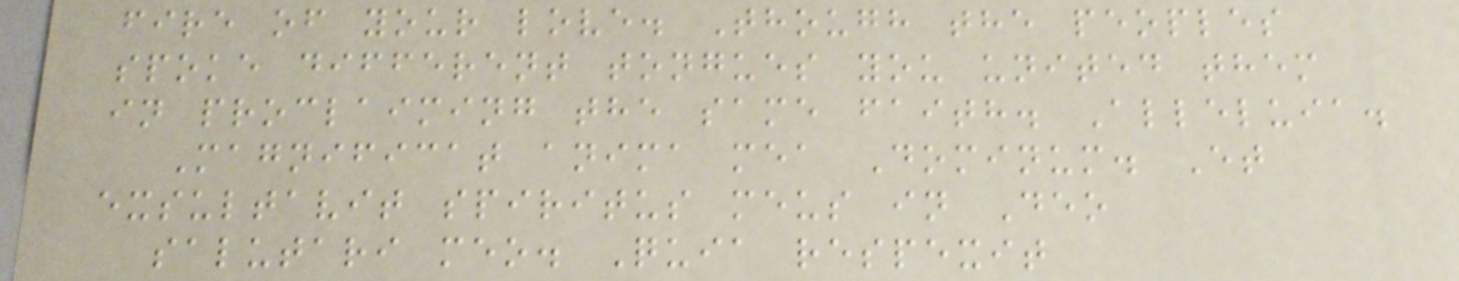fire of your love. Though the peoples
spoke different tongues you united them
in proclaiming the same faith. Alleluia.
Magnificat anima mea Dominum. Et
exsultavit spiritus meus in Deo
salutari meo. Quia respexit
